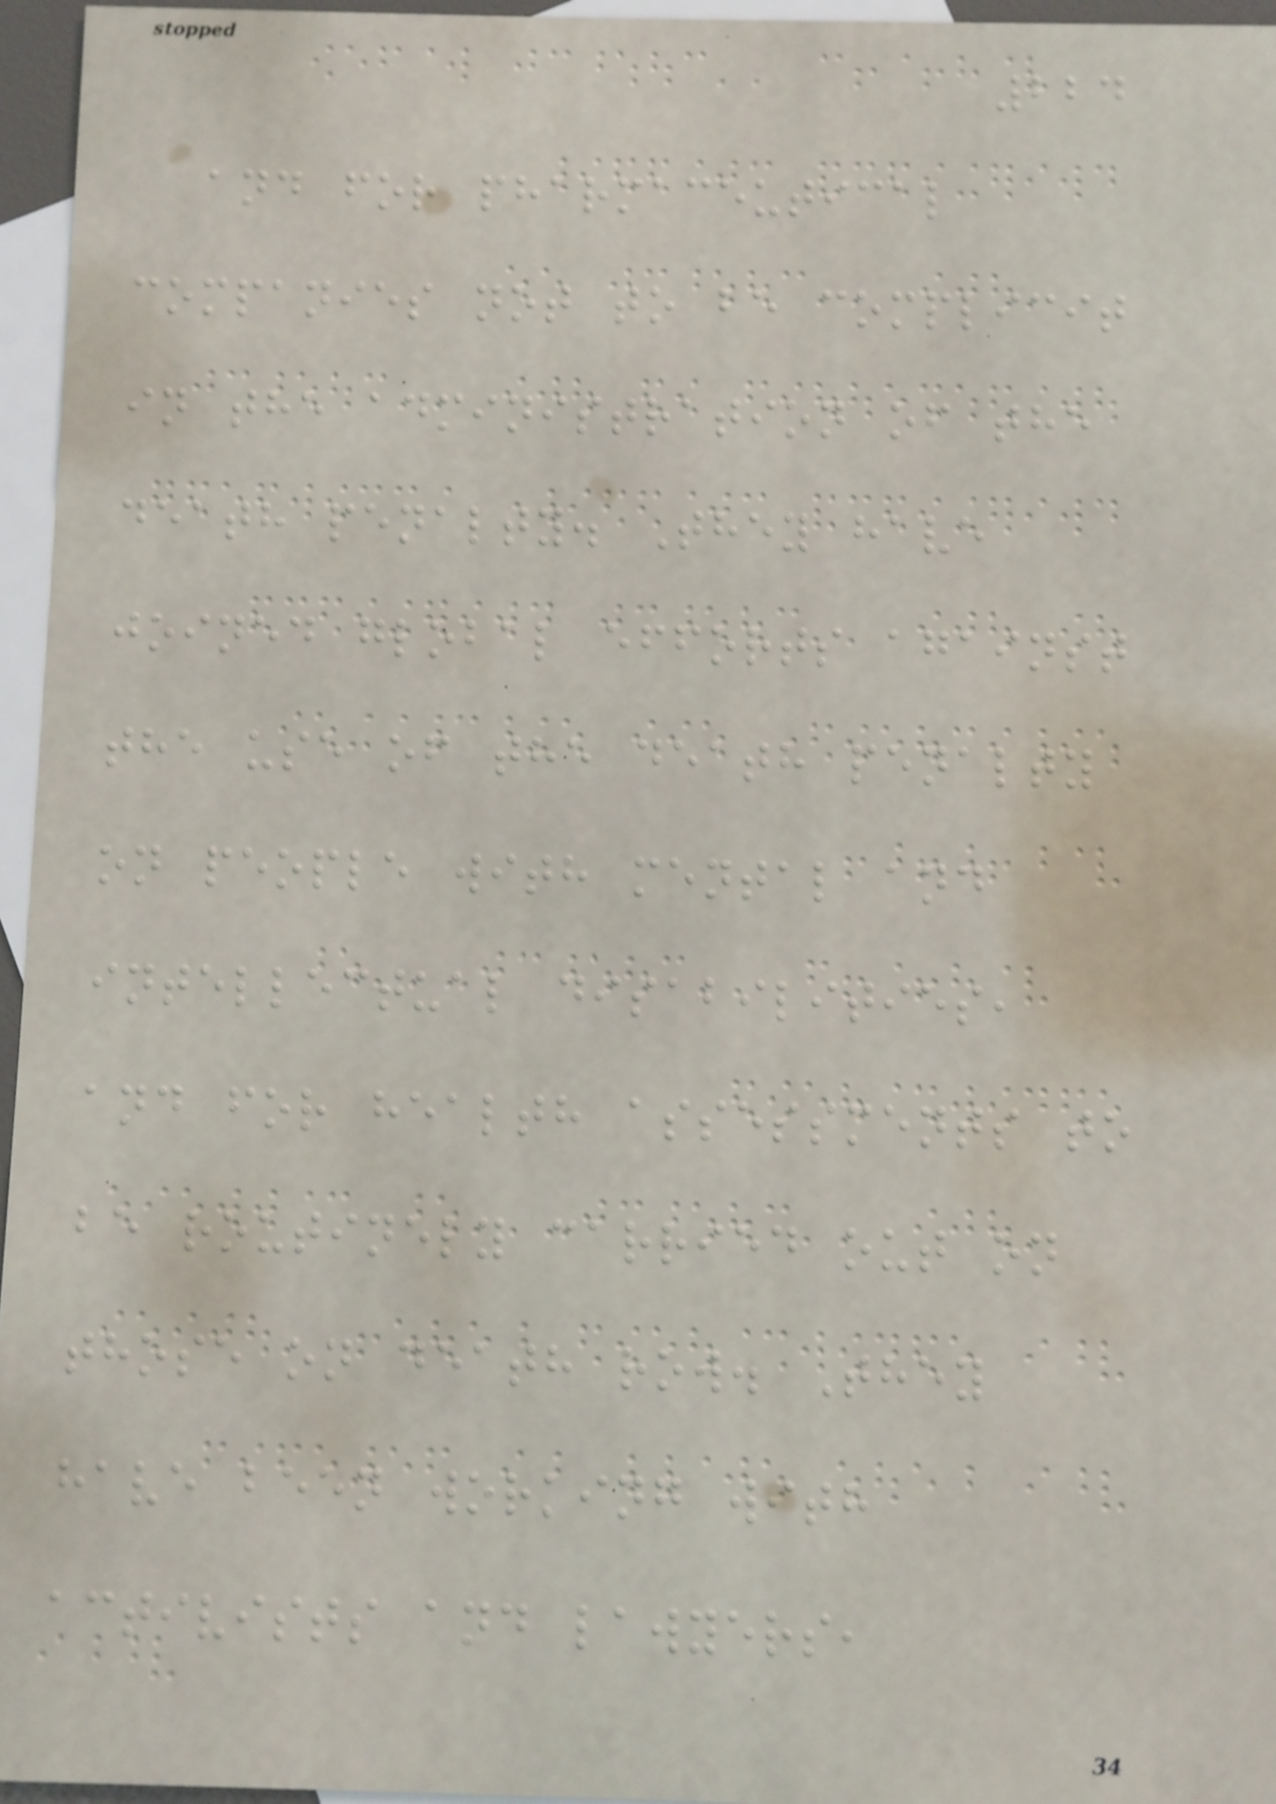224
and for pharmaceutical
companies not to be complicit
in the administration of the
death penalty. They have
joined global efforts against
the use of the death penalty
on people with mental and
intellectual disabilities,
and for health assessments to
be routinely carried out on
those on death row. They
have been working with
activists and lawyers,
